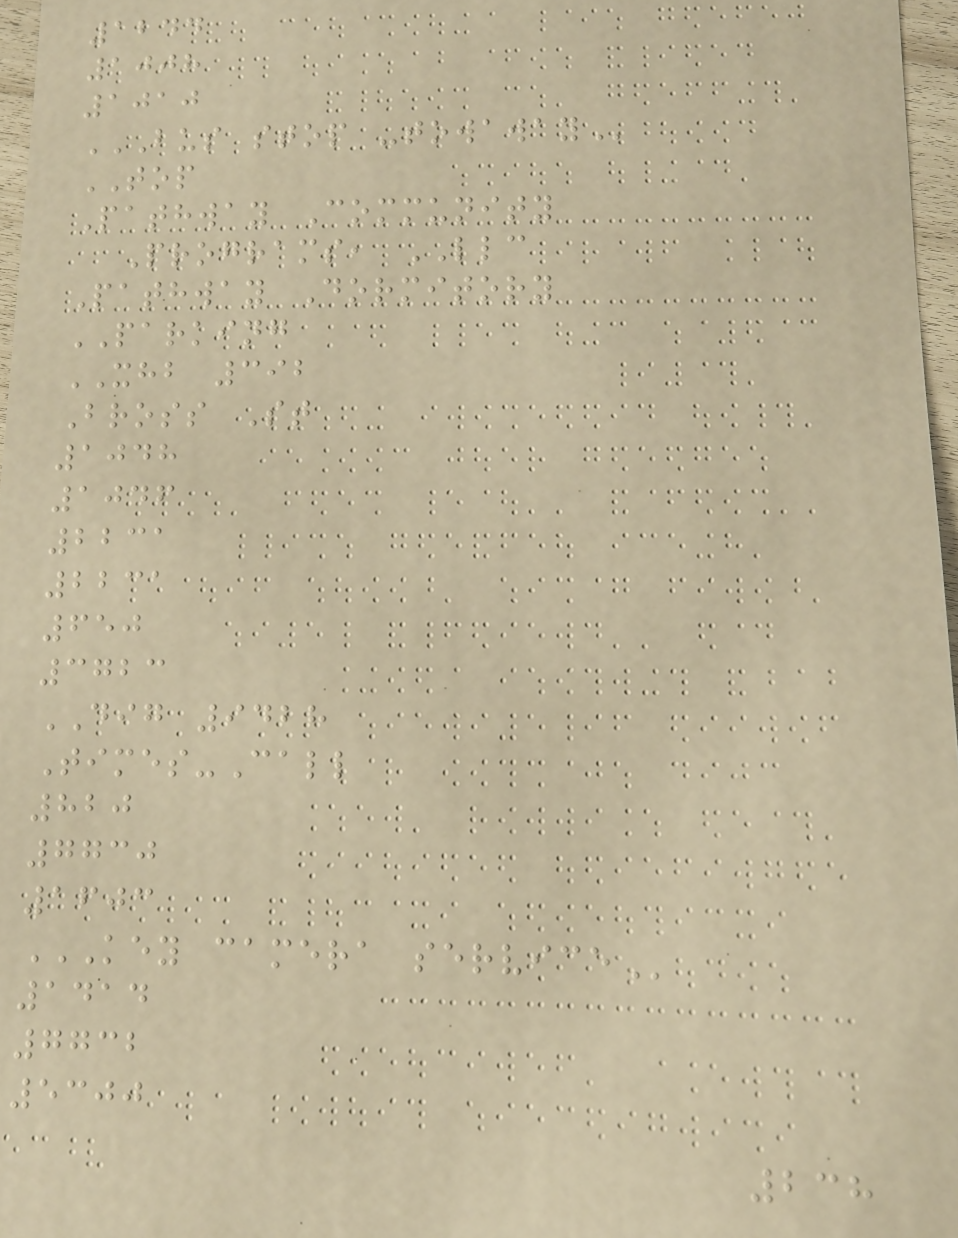1244
1008
1010
BUS STOP -TOWAWAY
TOP
Pathway Community
Programs, LLC
Pathway Dormitory
PARKING
XHB 392
Bross St
1048
1046
2231
2231
650
3723
DIG 9428
Times-Call
820
7730
1603
KEY CAMERA SERVICE
1414
7732
5300
238
